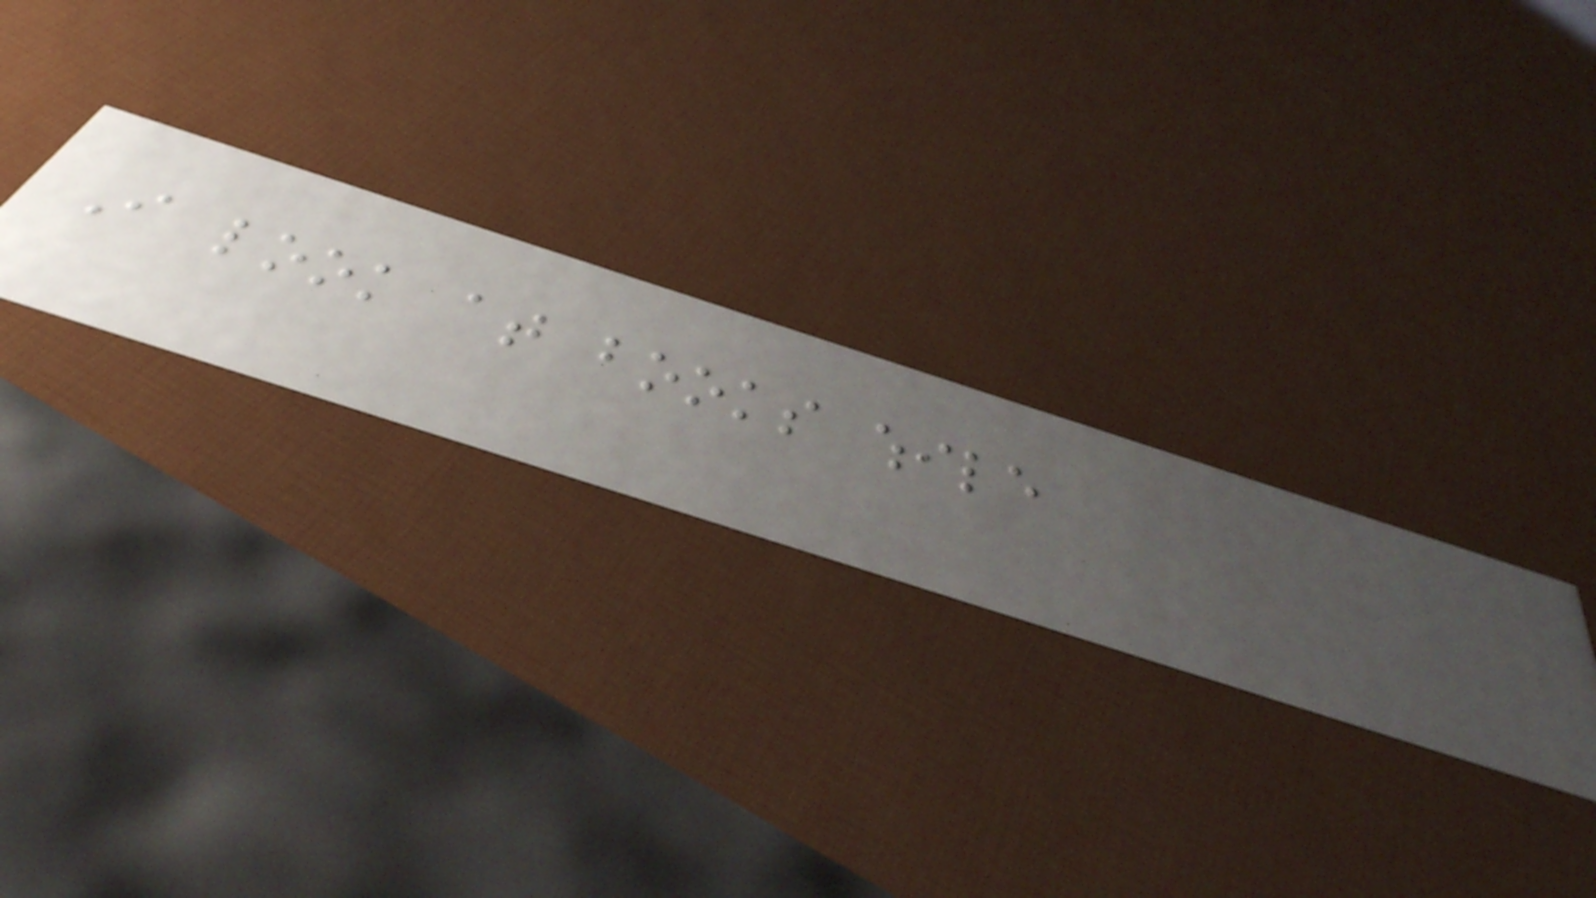I look at books while
